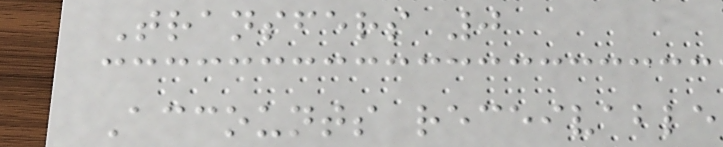Transfers 0
Accounts receivable
